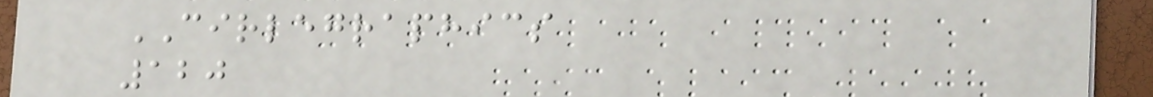CIRLEGRAPHICS
120
